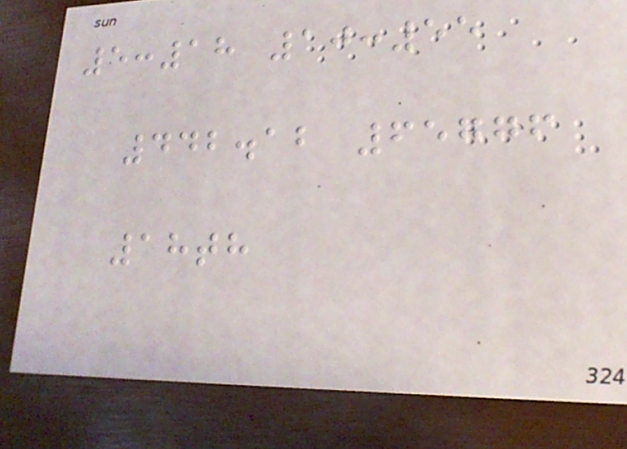5:18 10:55
442.12 65776
18th
